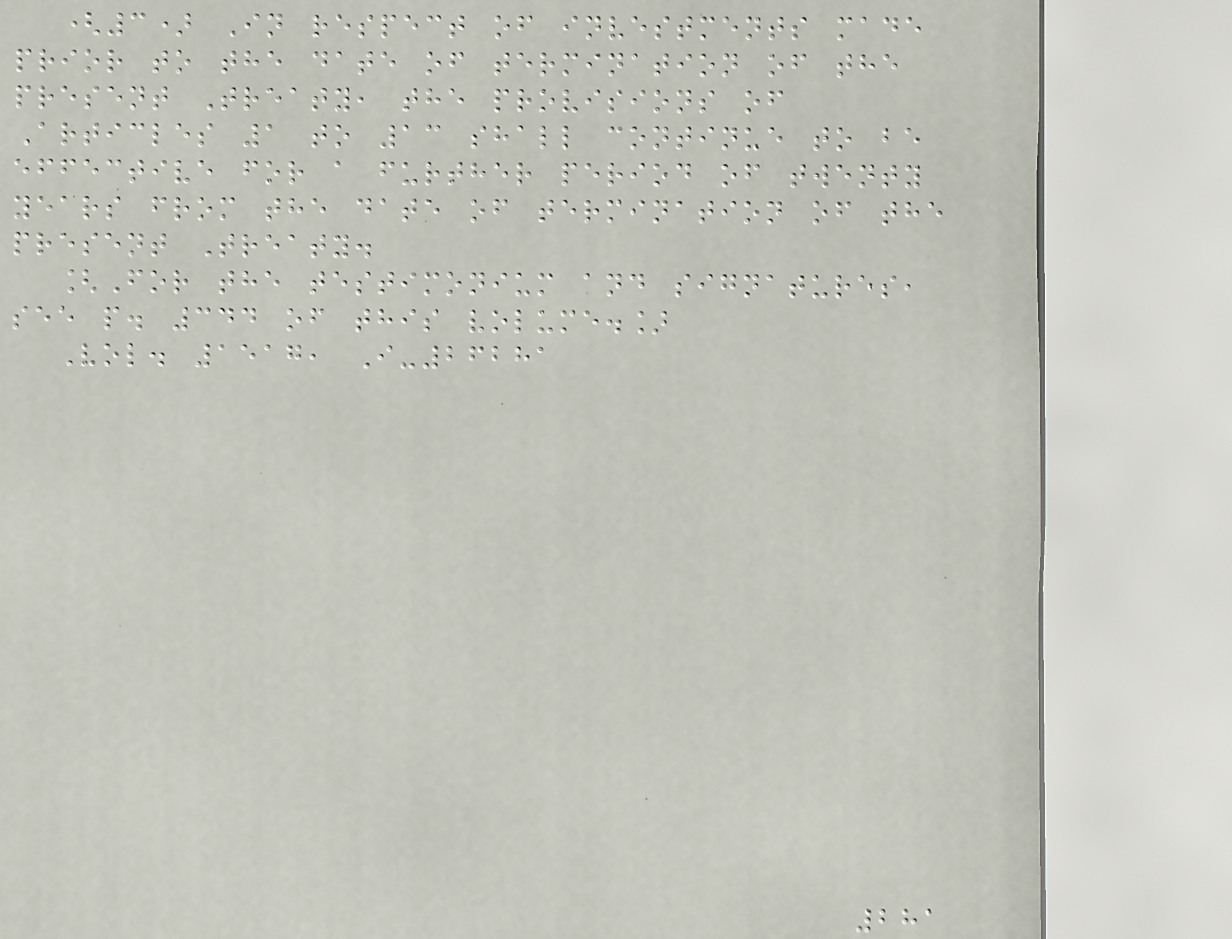(3) In respect of investments made
prior to the date of termination of the
present Treaty, the provisions of
Articles 1 to 13 shall continue to be
effective for a further period of twenty
years from the date of termination of the
present Treaty.
[For the testimonium and signatures,
see p. 344 of this volume.]
Vol. 1517, I-26281
281
